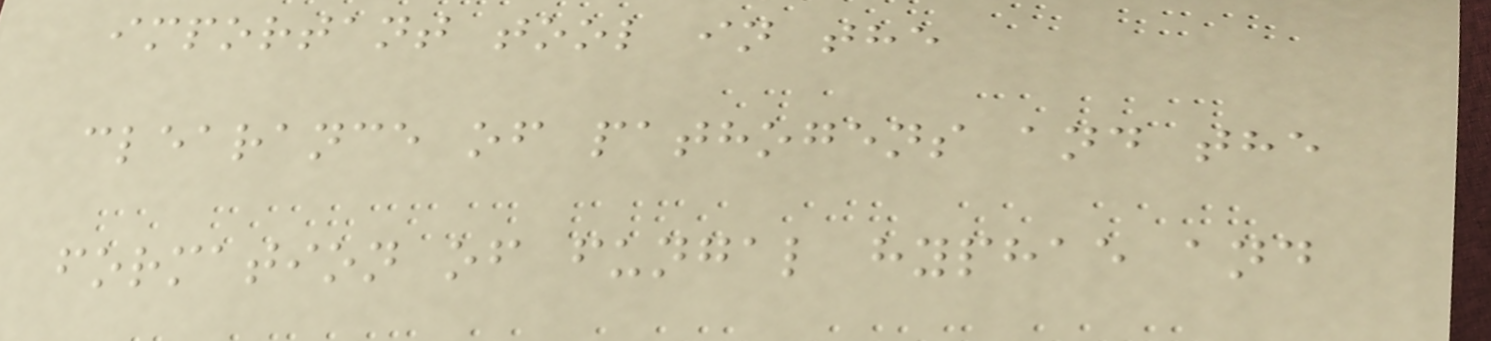important tool in the
clearance of pathogens and the
formation of fungal hyphae and
